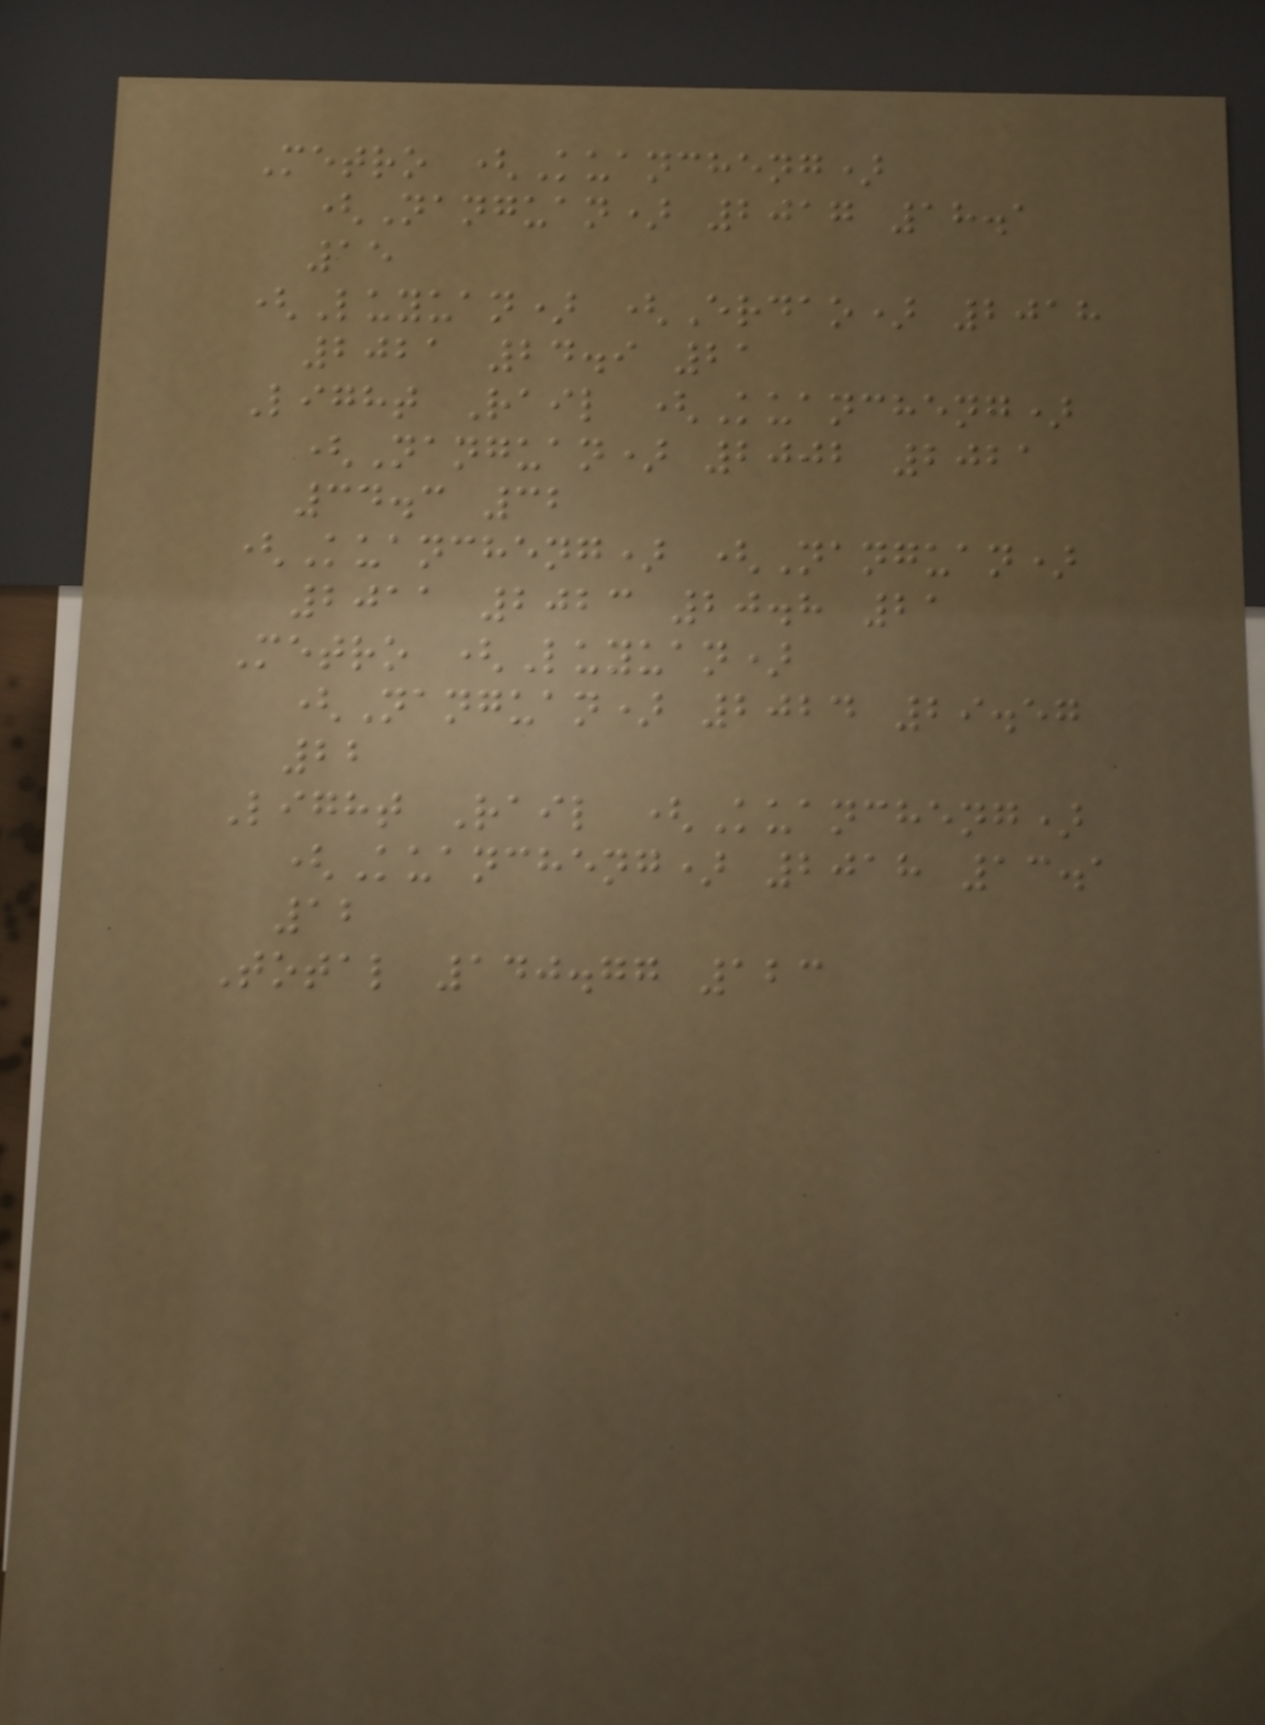Metro (Kuancheng)
(Nanguan) 2017 18.1
15
(Luyuan) (Erdao) 2018
2021 24.9 21
Light Rail (Kuancheng)
(Nanguan) 2002 2021
34.3 32
(Kuancheng) (Nanguan)
2011 2023 20.8 21
Metro (Luyuan)
(Nanguan) 2024 29.57
22
Light Rail (Kuancheng)
(Kuancheng) 2018 13.1
12
Total 140.77 123
